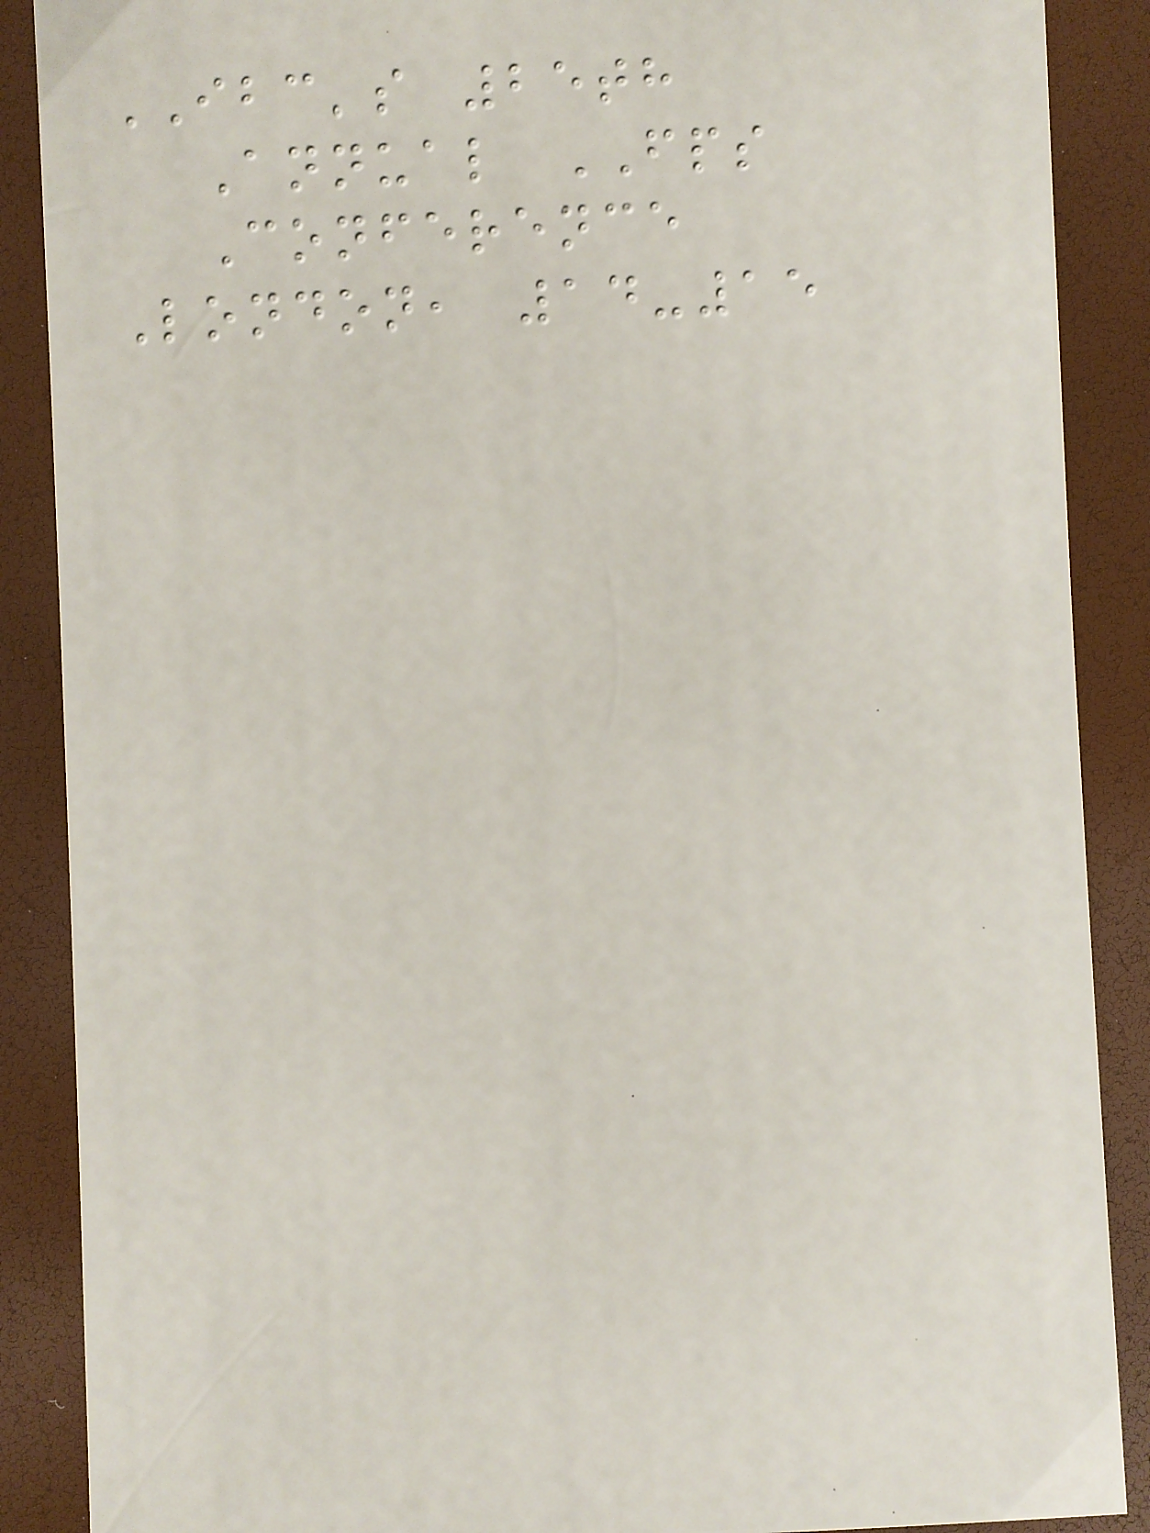IBC's 25th
Annual FPS
Conference
London, 14-15
